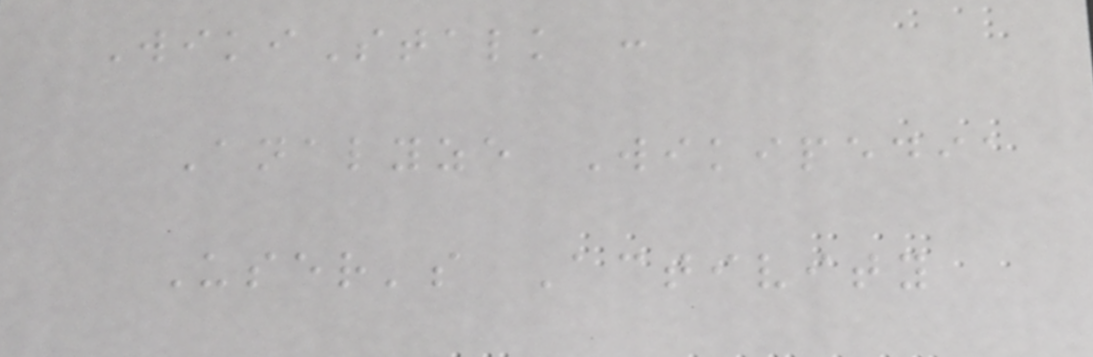WikiStalk :
Analyze Wikipedia
User's Activity
